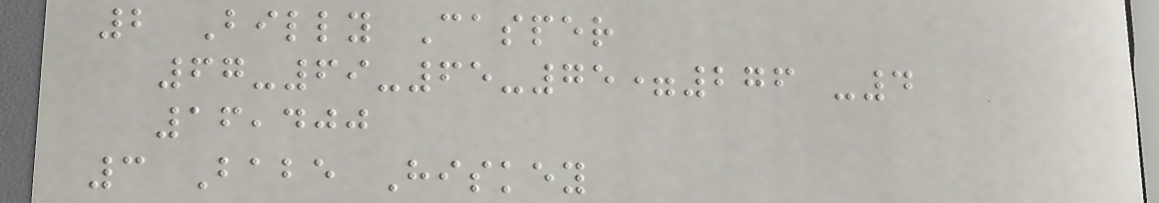2 Billy Casper
67-69-65-75=276 -4
16,400
3 Babe Hiskey
